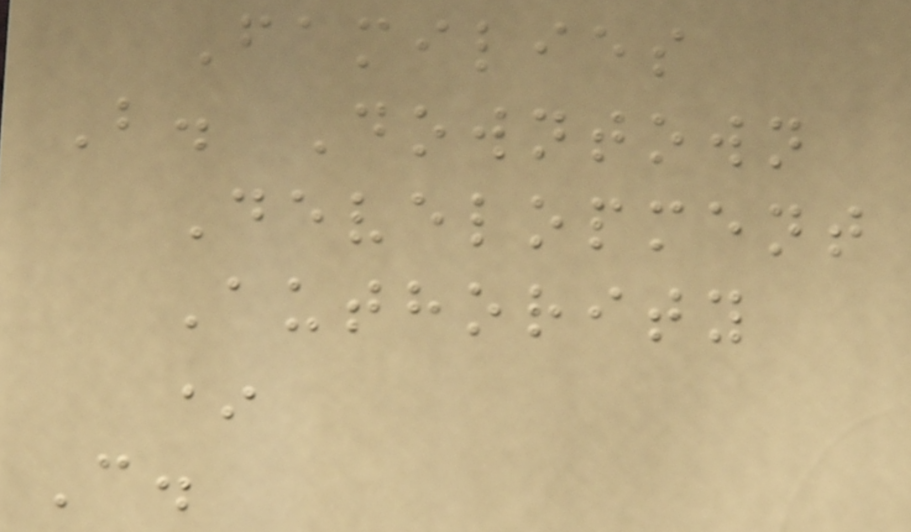Families
B. Downtown
Development
Authority
*
C.
